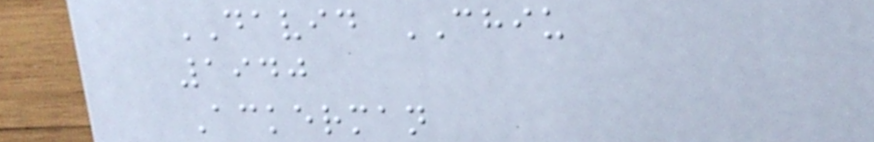DAVID CHIU
1940
Ackerman
